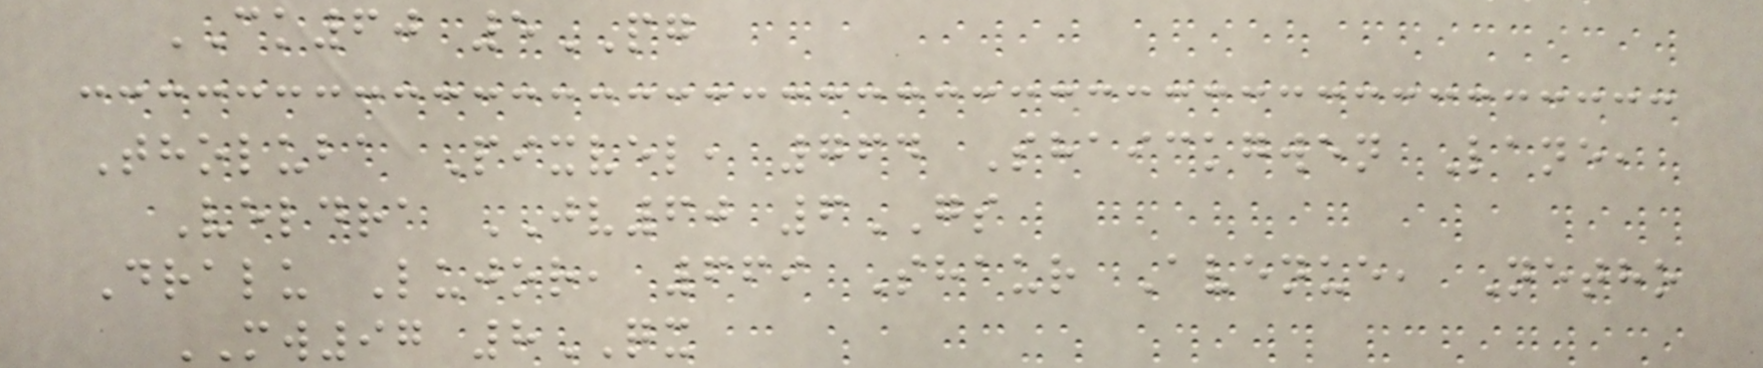CK60 5PG
Tholuba Pixvel, 764 Shaickgwen Lane,
Veldra JV60 6GS
Dralu Lujor, 669 Shaur Avenue, Netho
MW97 8QX
